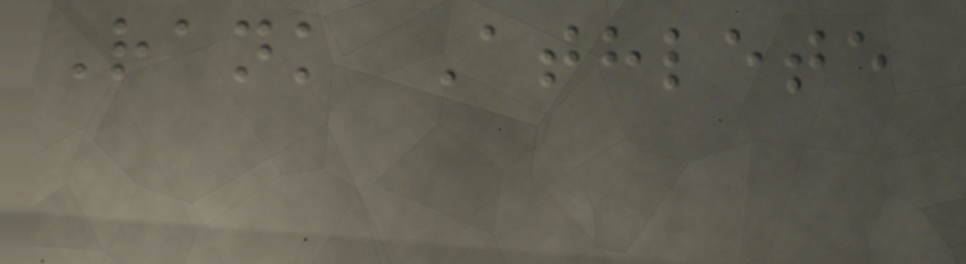Rank Athlete
